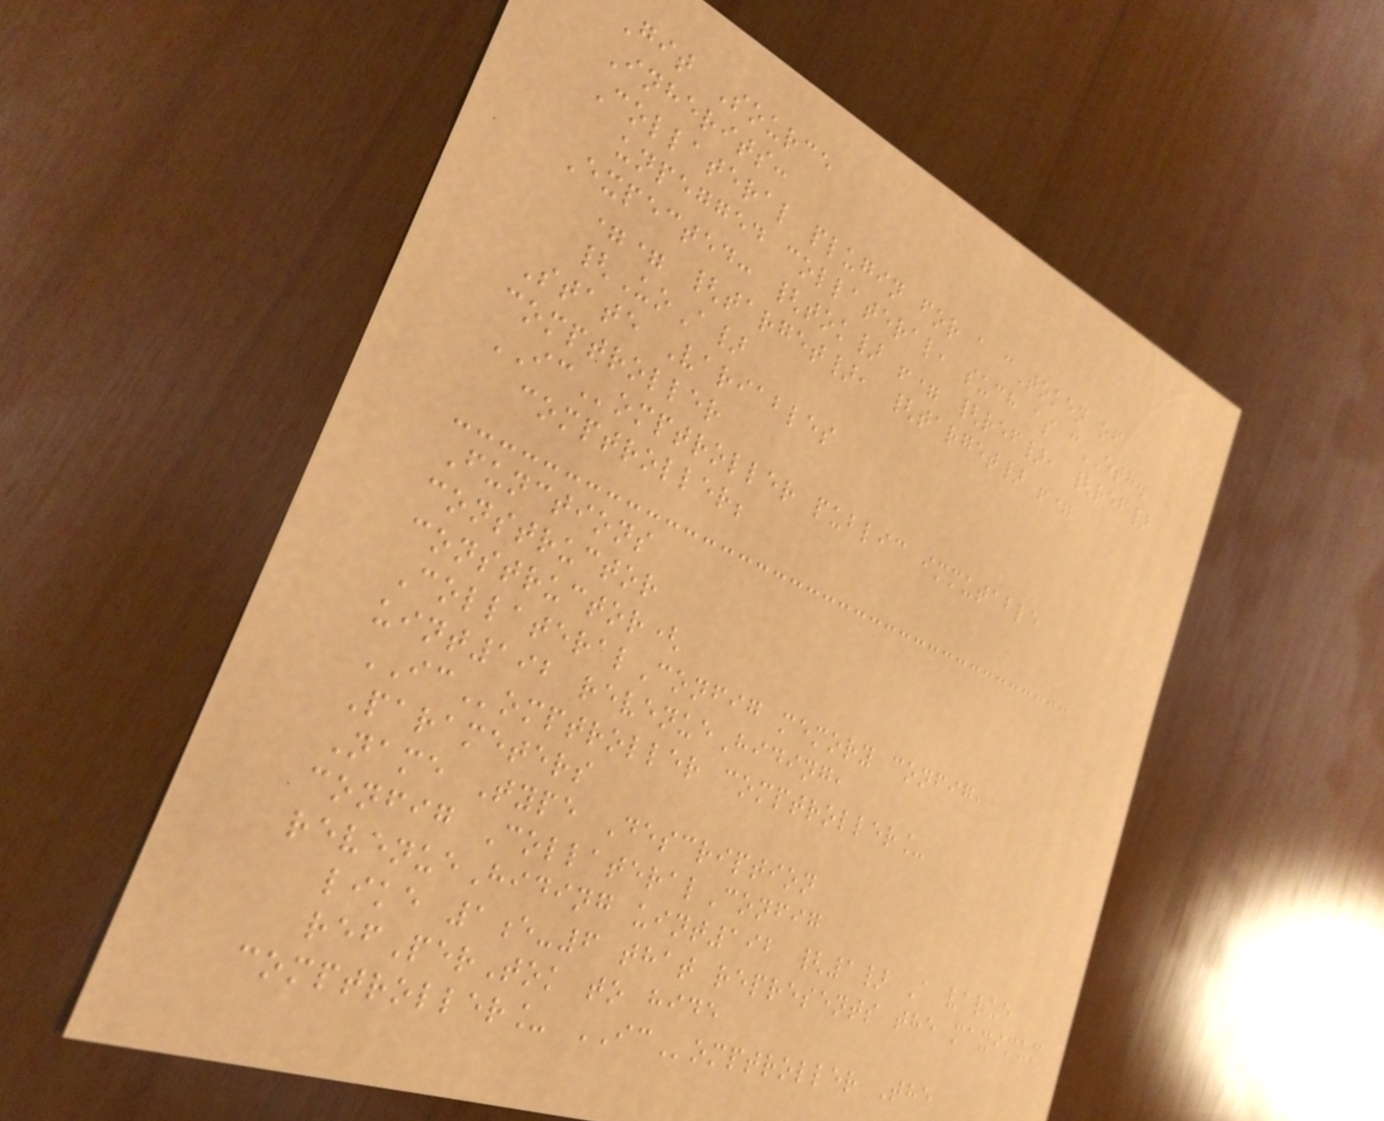Git Source
Inherits:
Collateral plugin for a cToken of
unpegged collateral, such as cETH.
Expected: {tok} != {ref}, {ref}
== {target}, {target} !=
{UoA}
State Variables
comptroller
IComptroller public immutable
comptroller;
Functions
constructor
constructor(
CollateralConfig memory config,
uint192 revenueHiding,
IComptroller comptroller_
Parameters
Name Type Description
config CollateralConfig
revenueHiding uint192 {1} A value
like 1e-6 that represents the maximum
refPerTok to hide
comptroller_ IComptroller The
